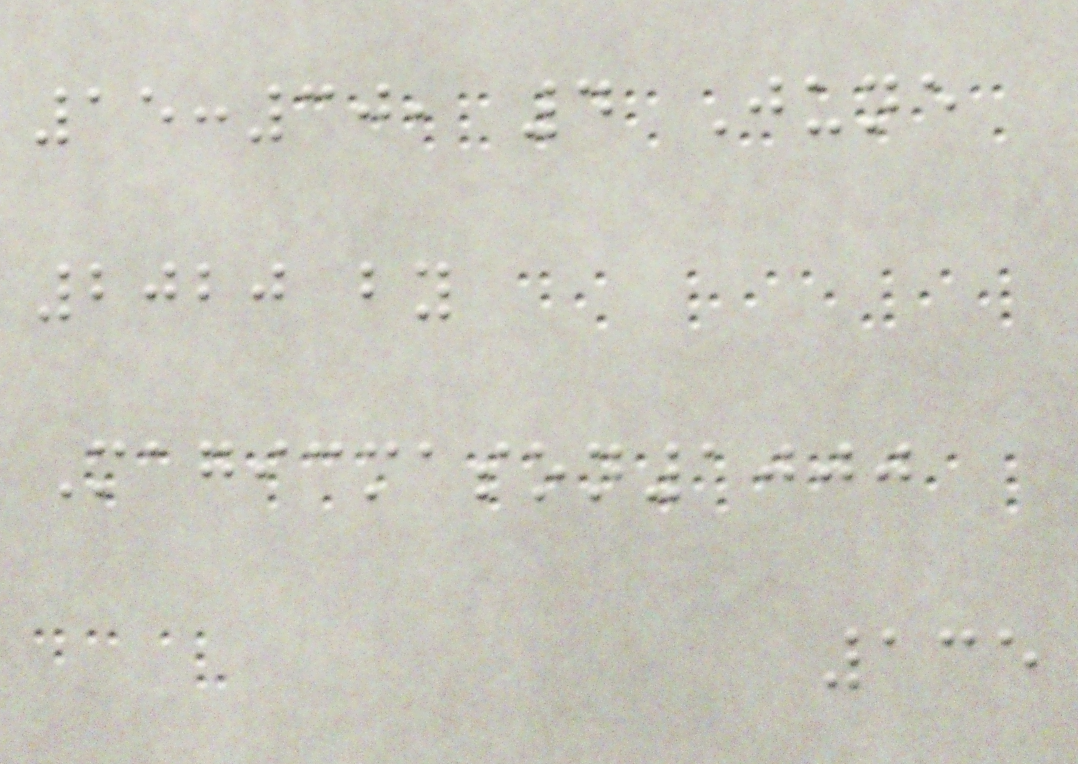15:30, 4 June
2020 by
Magicmason1000
135
